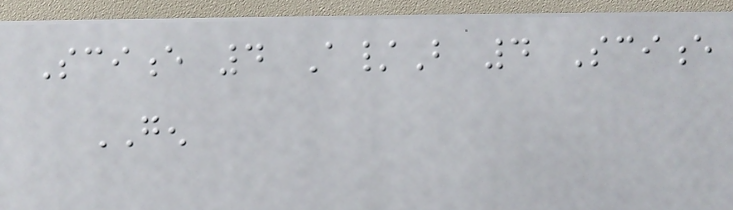Science 4 A/B 4 Science
GEN
